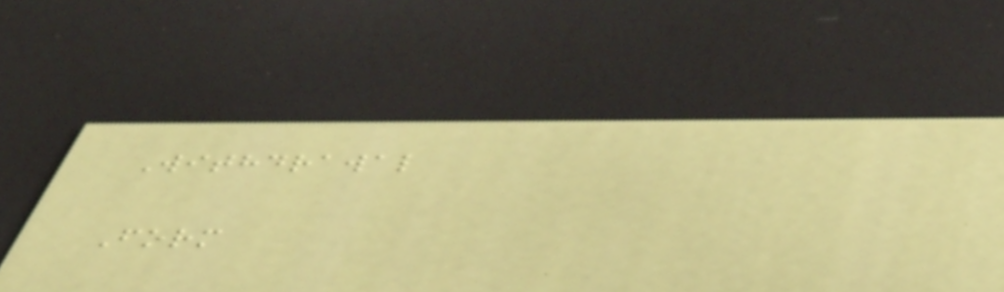Withdrawal
Form
